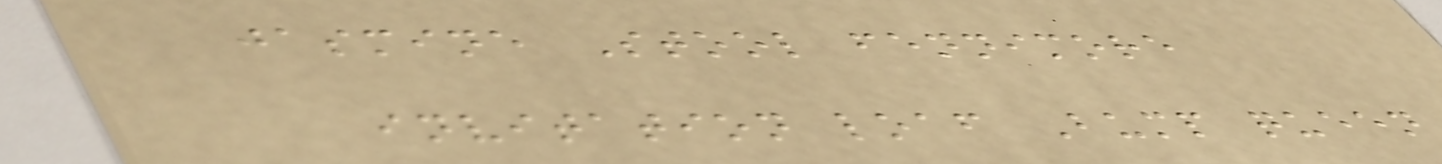jasmine Stool fennimore
invitation loaf Bump queen
